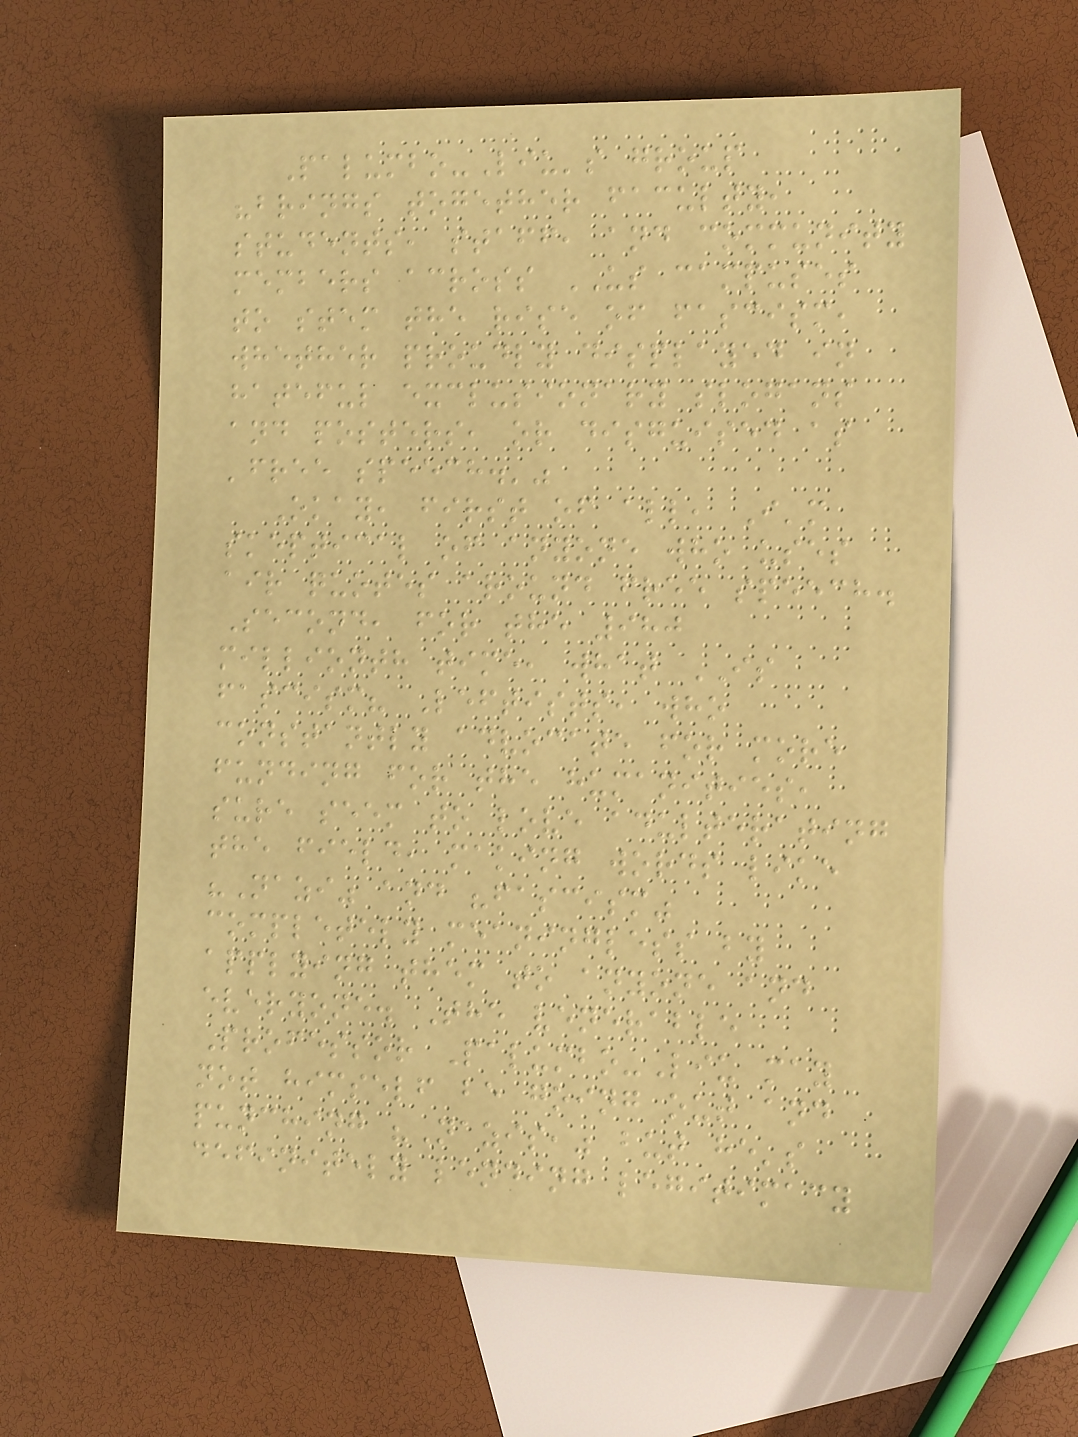Palumbo-Liu's group
"brings together faculty,
students, staff, and community
members across US campuses
to stem the rise of fascism,
whether proudly displayed in
hateful exclusionary slogans
and posters, or disguised as
'free speech.'"
Okay, first of all, I'm
skeptical of anyone who uses
air quotes around free speech.
Second, for the 980
millionth time, what IS
fascism? Leftists, who
constantly advocate for more
funding for the humanities,
sure seem to love adulterating
the field, making words like
"Nazi" and "fascism"
completely meaningless by
applying them to anyone and
everyone. The venerable
Professor Palumbo-Liu may
not himself be going out and
punching "Nazis," but he's
definitely lending legitimacy
